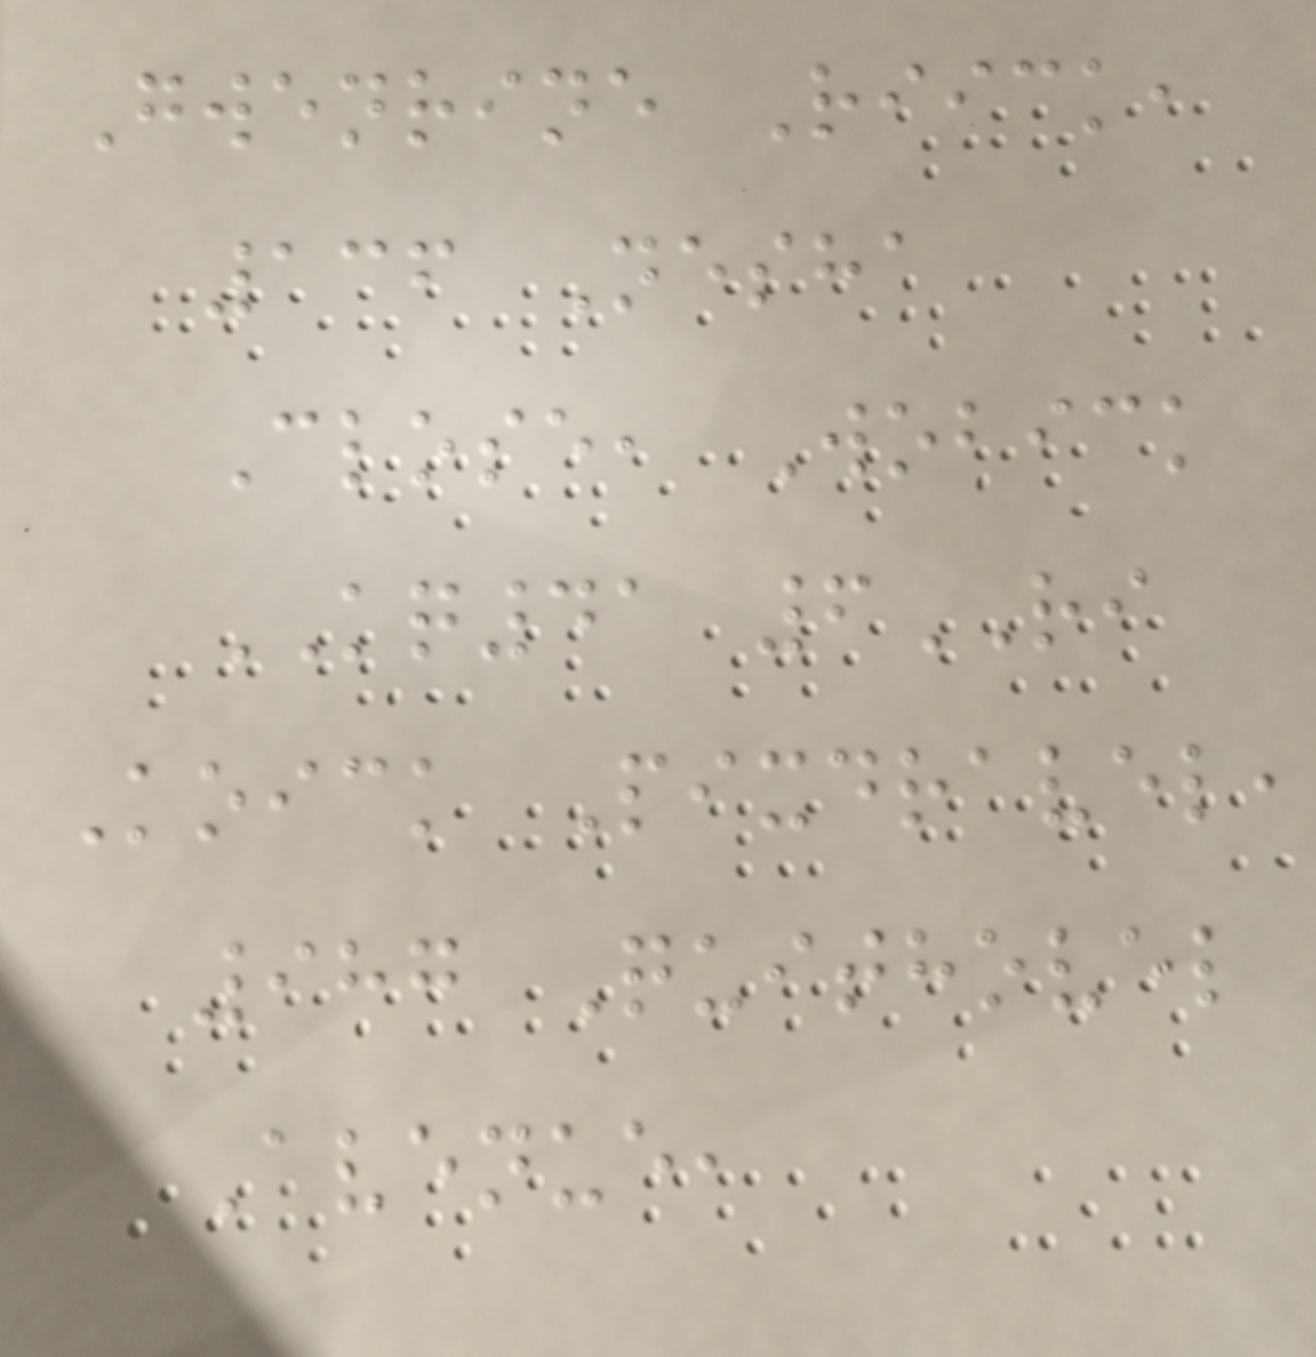Gwenrine Riick,
136 Nesha
Close, Wobick
KQ41 6RI
Koick Pixdravel,
987 Quithovel
Avenue,
